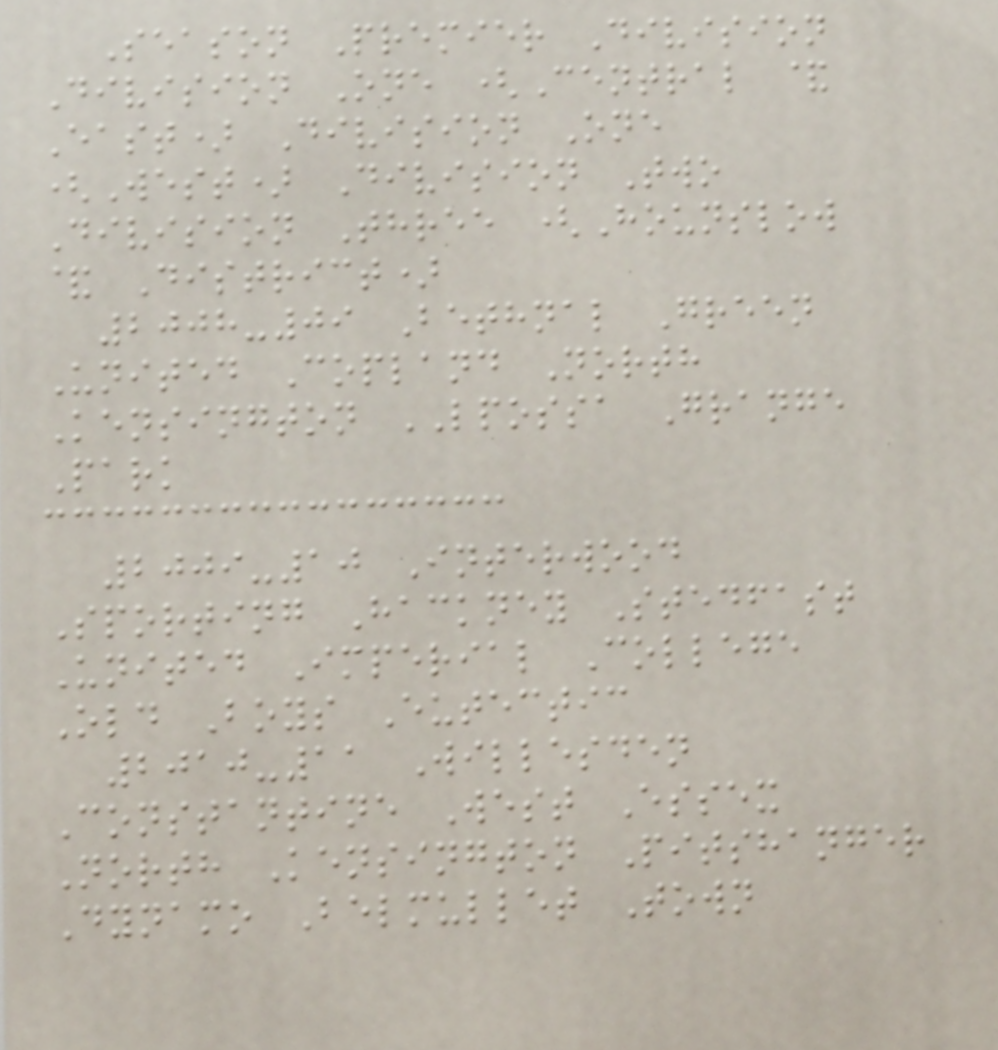Season Premier Division
Division One (Central &
East) Division One
(West) Division Two
Division Three (Hounslow
& District)
2008-09 Bethnal Green
United Copland North
Kensington LPOSSA Grange
Park
2009-10 Interwood
Sporting Hackney Stedfast
United Imperial College
Old Boys Eutectic
2010-11 Willesden
Constantine West Essex
North Kensington Pitshanger
Dynamo Belmullet Town
